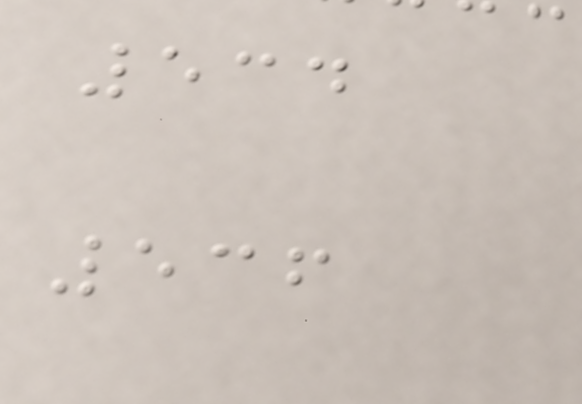534
536
